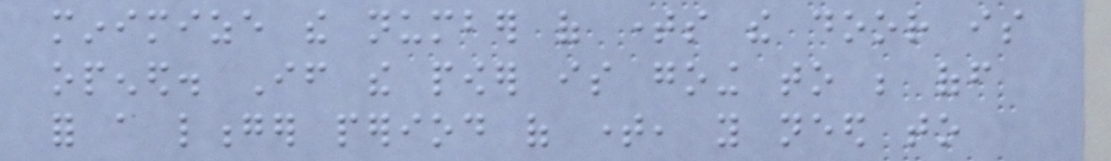minimize the number of times the door is
opened. If the power is going to be off
for a longer period of time, you need to
